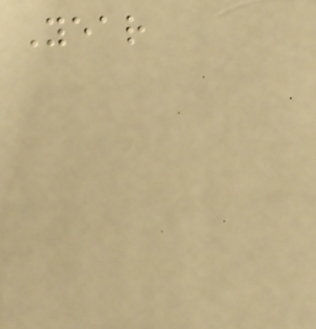Year
